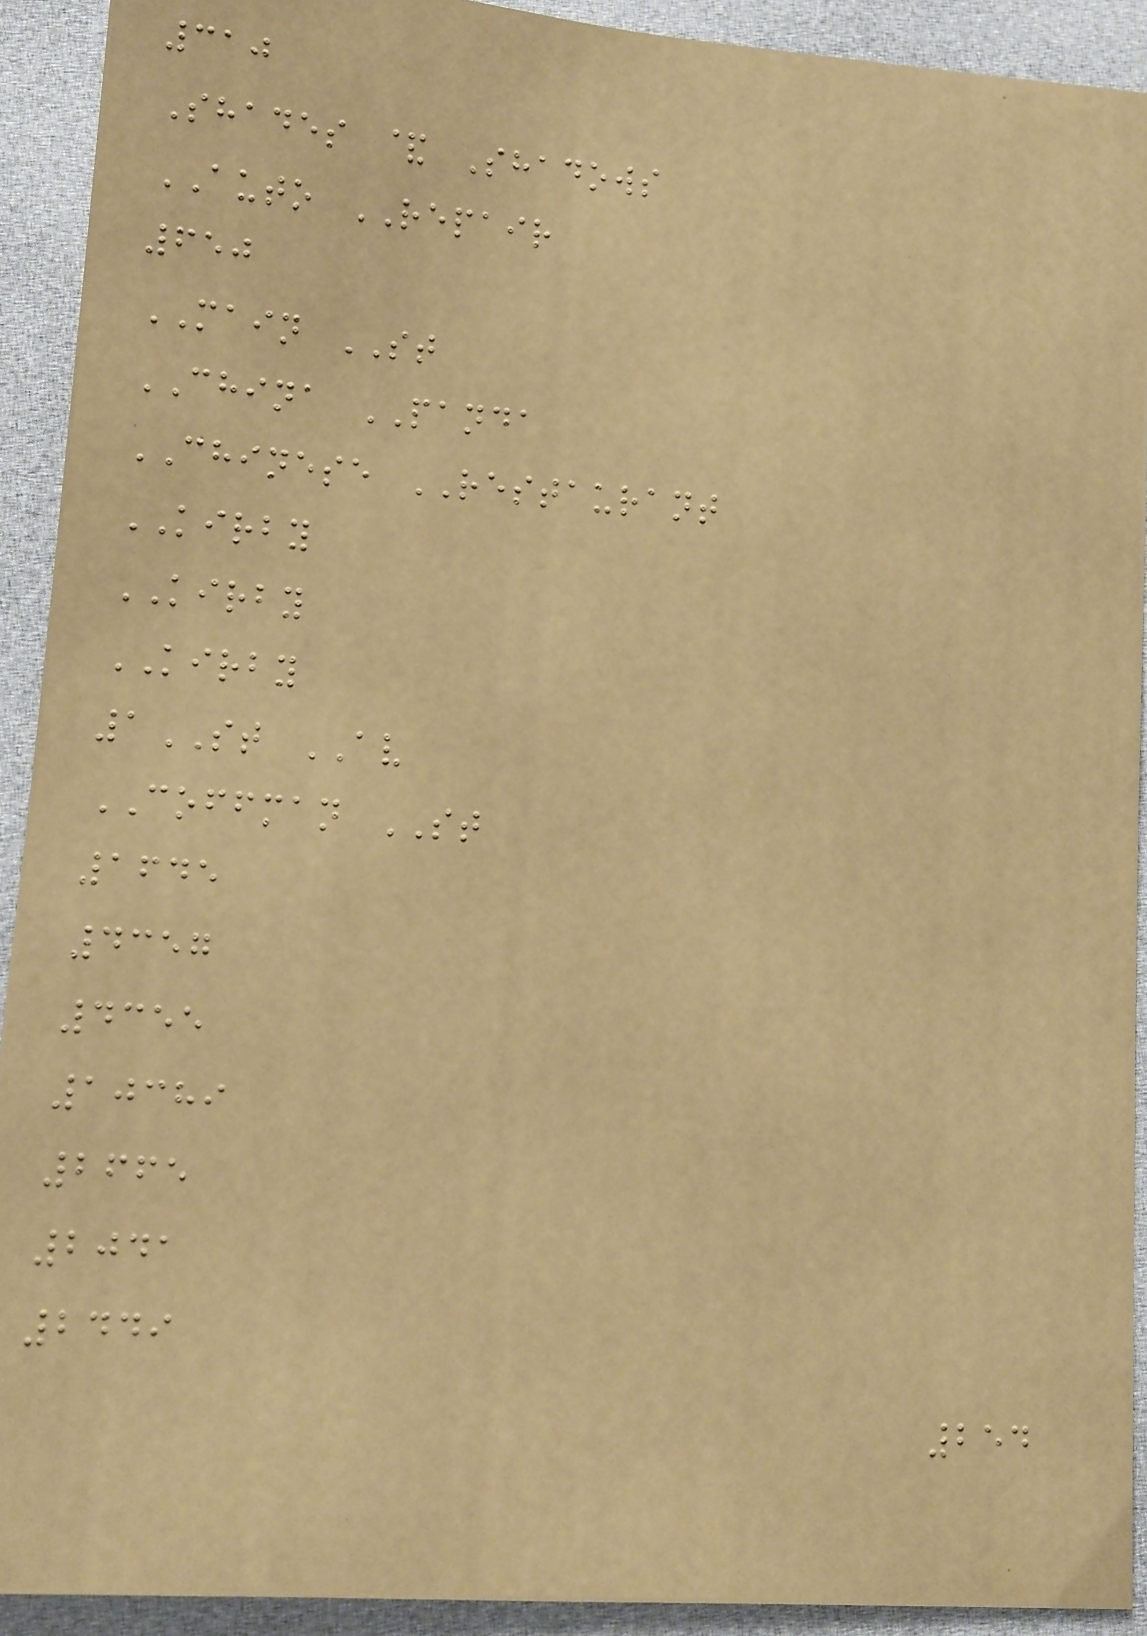310
Shades & Shadows
AUTO REPAIR
650
MAIN ST
CHINA PANDA
CHINESE RESTAURANT
KIRBY
KIRBY
KIRBY
1ST AV
COFFMAN ST
1645
4357
4355
10389
2665
2041
2449
254
